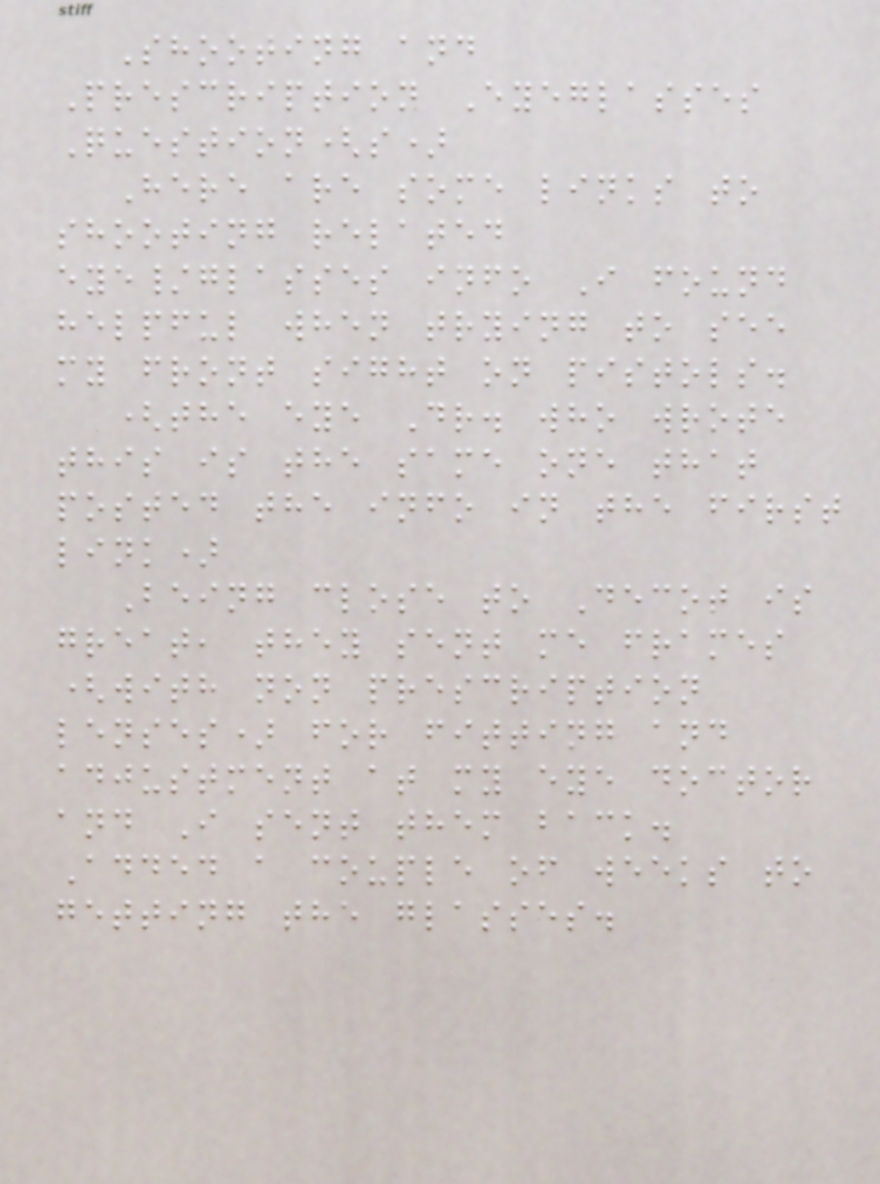Shooting and
Prescription Eyeglasses
Question(s)
Here are some links to
shooting related
eye/glasses info I found
helpful when trying to see
my front sight on pistols.
(the eye Dr. who wrote
this is the same one that
posted the info in the first
link)
Being close to Decot is
great, they sent me frames
(with non prescription
lenses) for fitting and
adjustment at my eye doctor
and I sent them back.
Added a couple of weeks to
getting the glasses.
